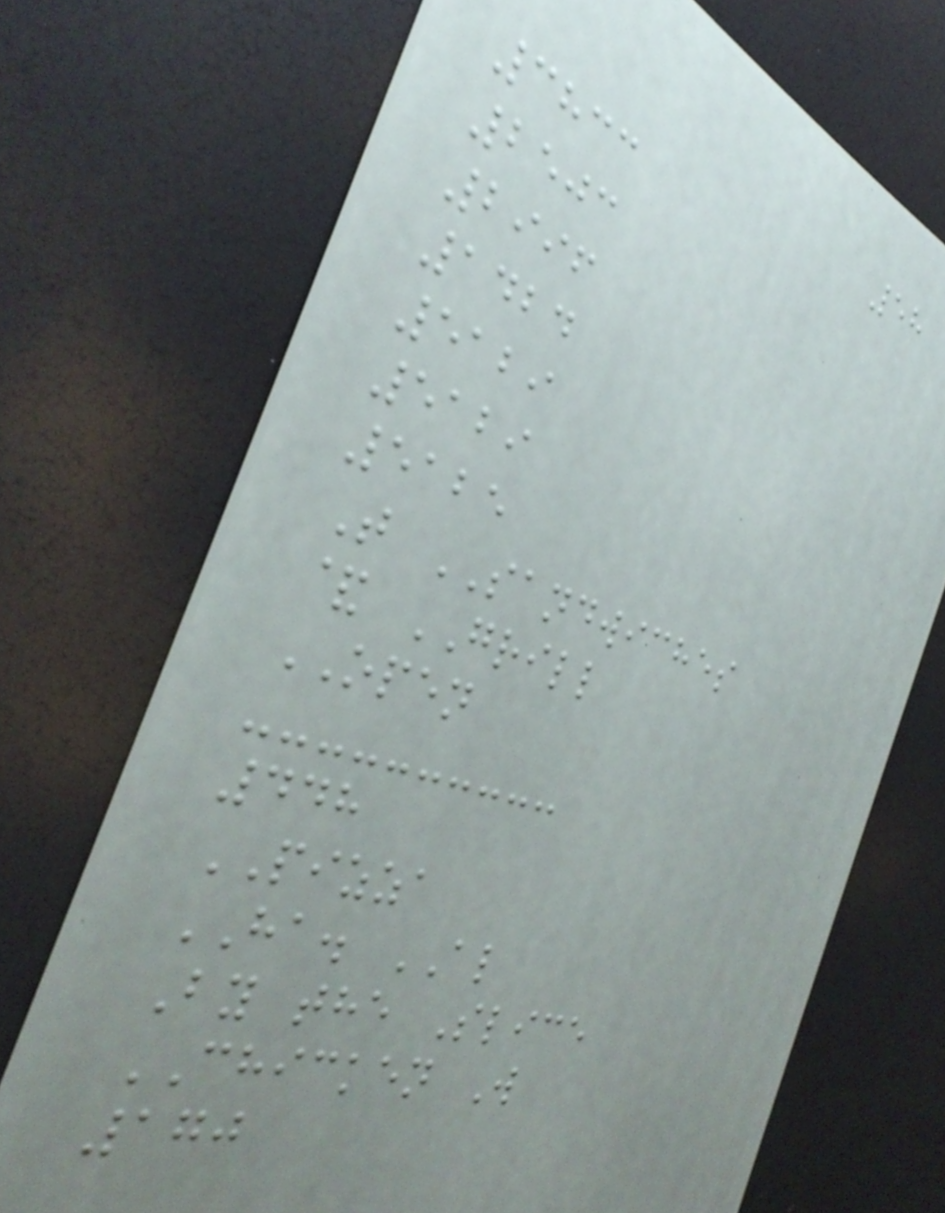58
3833
2503
2996
1424
5129
5129
5125
T SANDWICHES
& GRILL
OPEN
448
PIZZA
HA. AL
By the Slice
CHICKEN W
170
